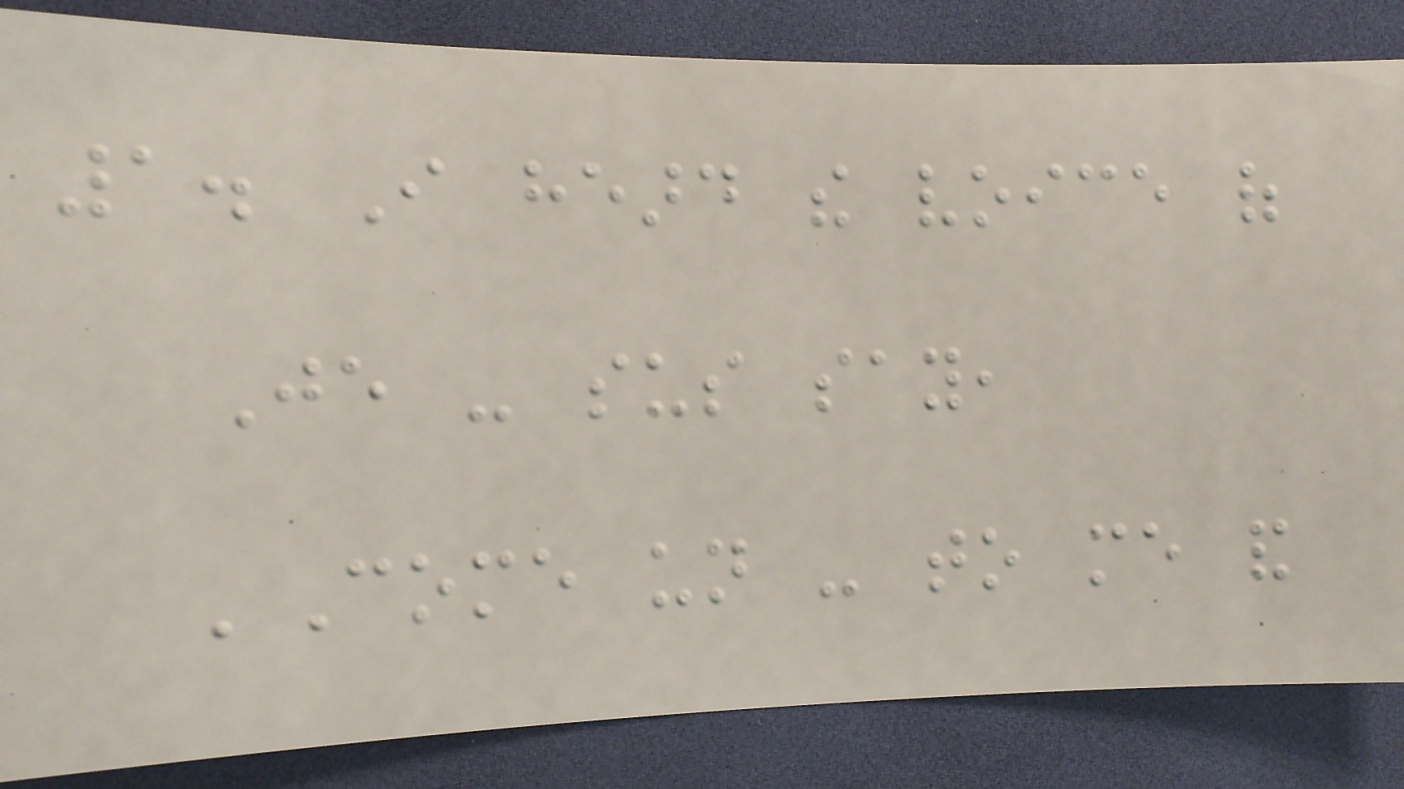1. I heard the voice of
Je - sus say,
'Come un - to me and
